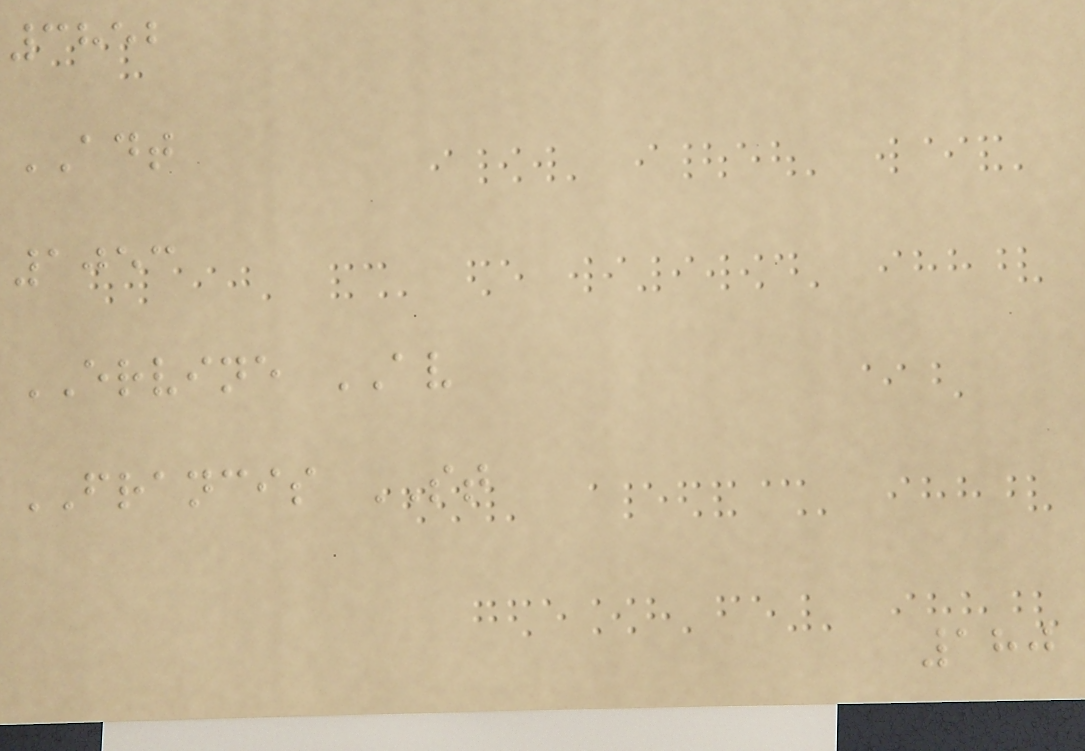3852
ADT
1053
ERVINE AV
FRANCIS ST
180
